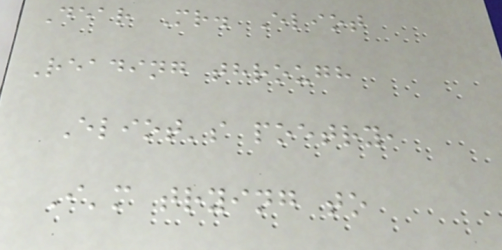Dear Mr. Eliot
Reading through
Eliot's poetry,
I'm trying to
